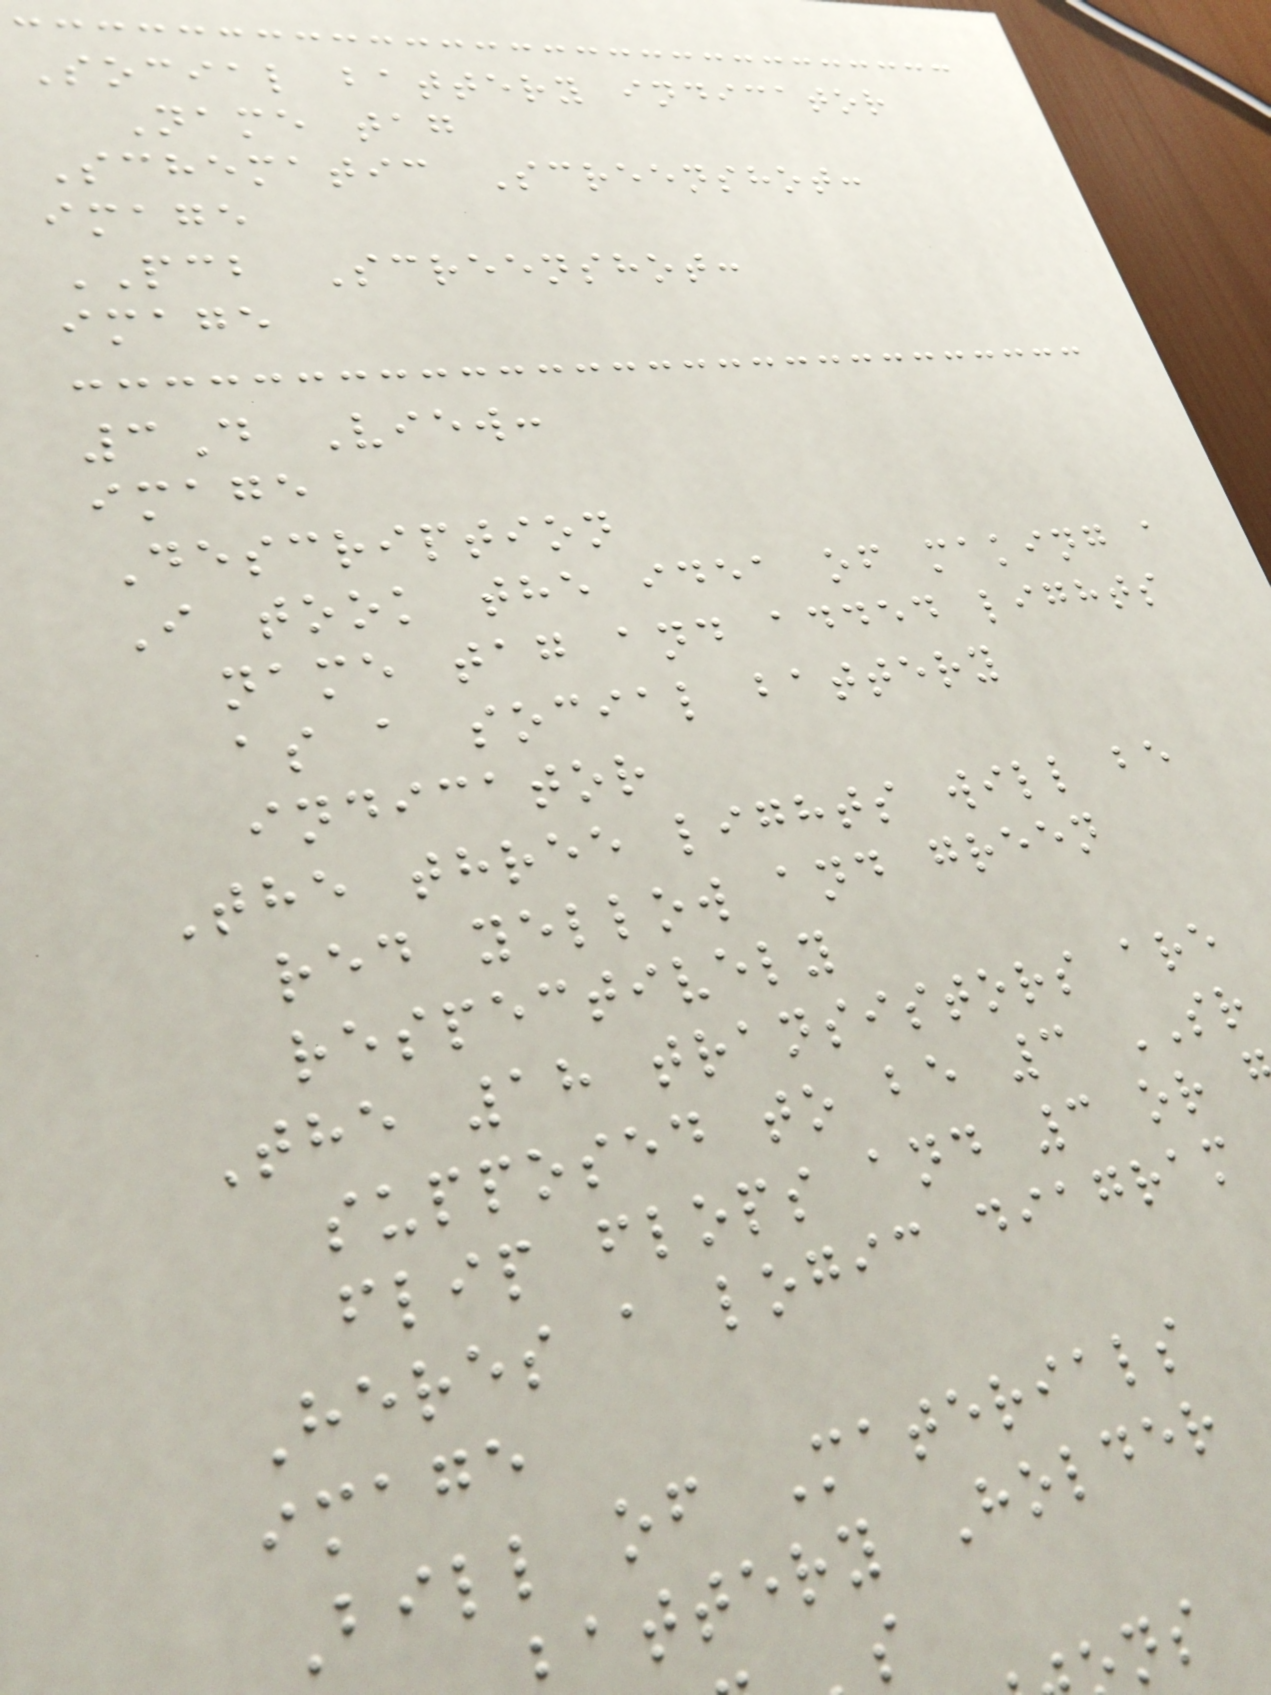Social battery indicator
Name tag
Schematic Screenshot:
image
PCB Screenshot:
image
3D View:
image
Description
I took the idea of making a
name tag and added lights
as a social battery
indicator
The three lights will be
red yellow and green
respectively
The 18 transistors are
supposed to be 3 SR
flip flops and 3 or
Heres a logic diagram
image
Bill of Materials
attery Holder
